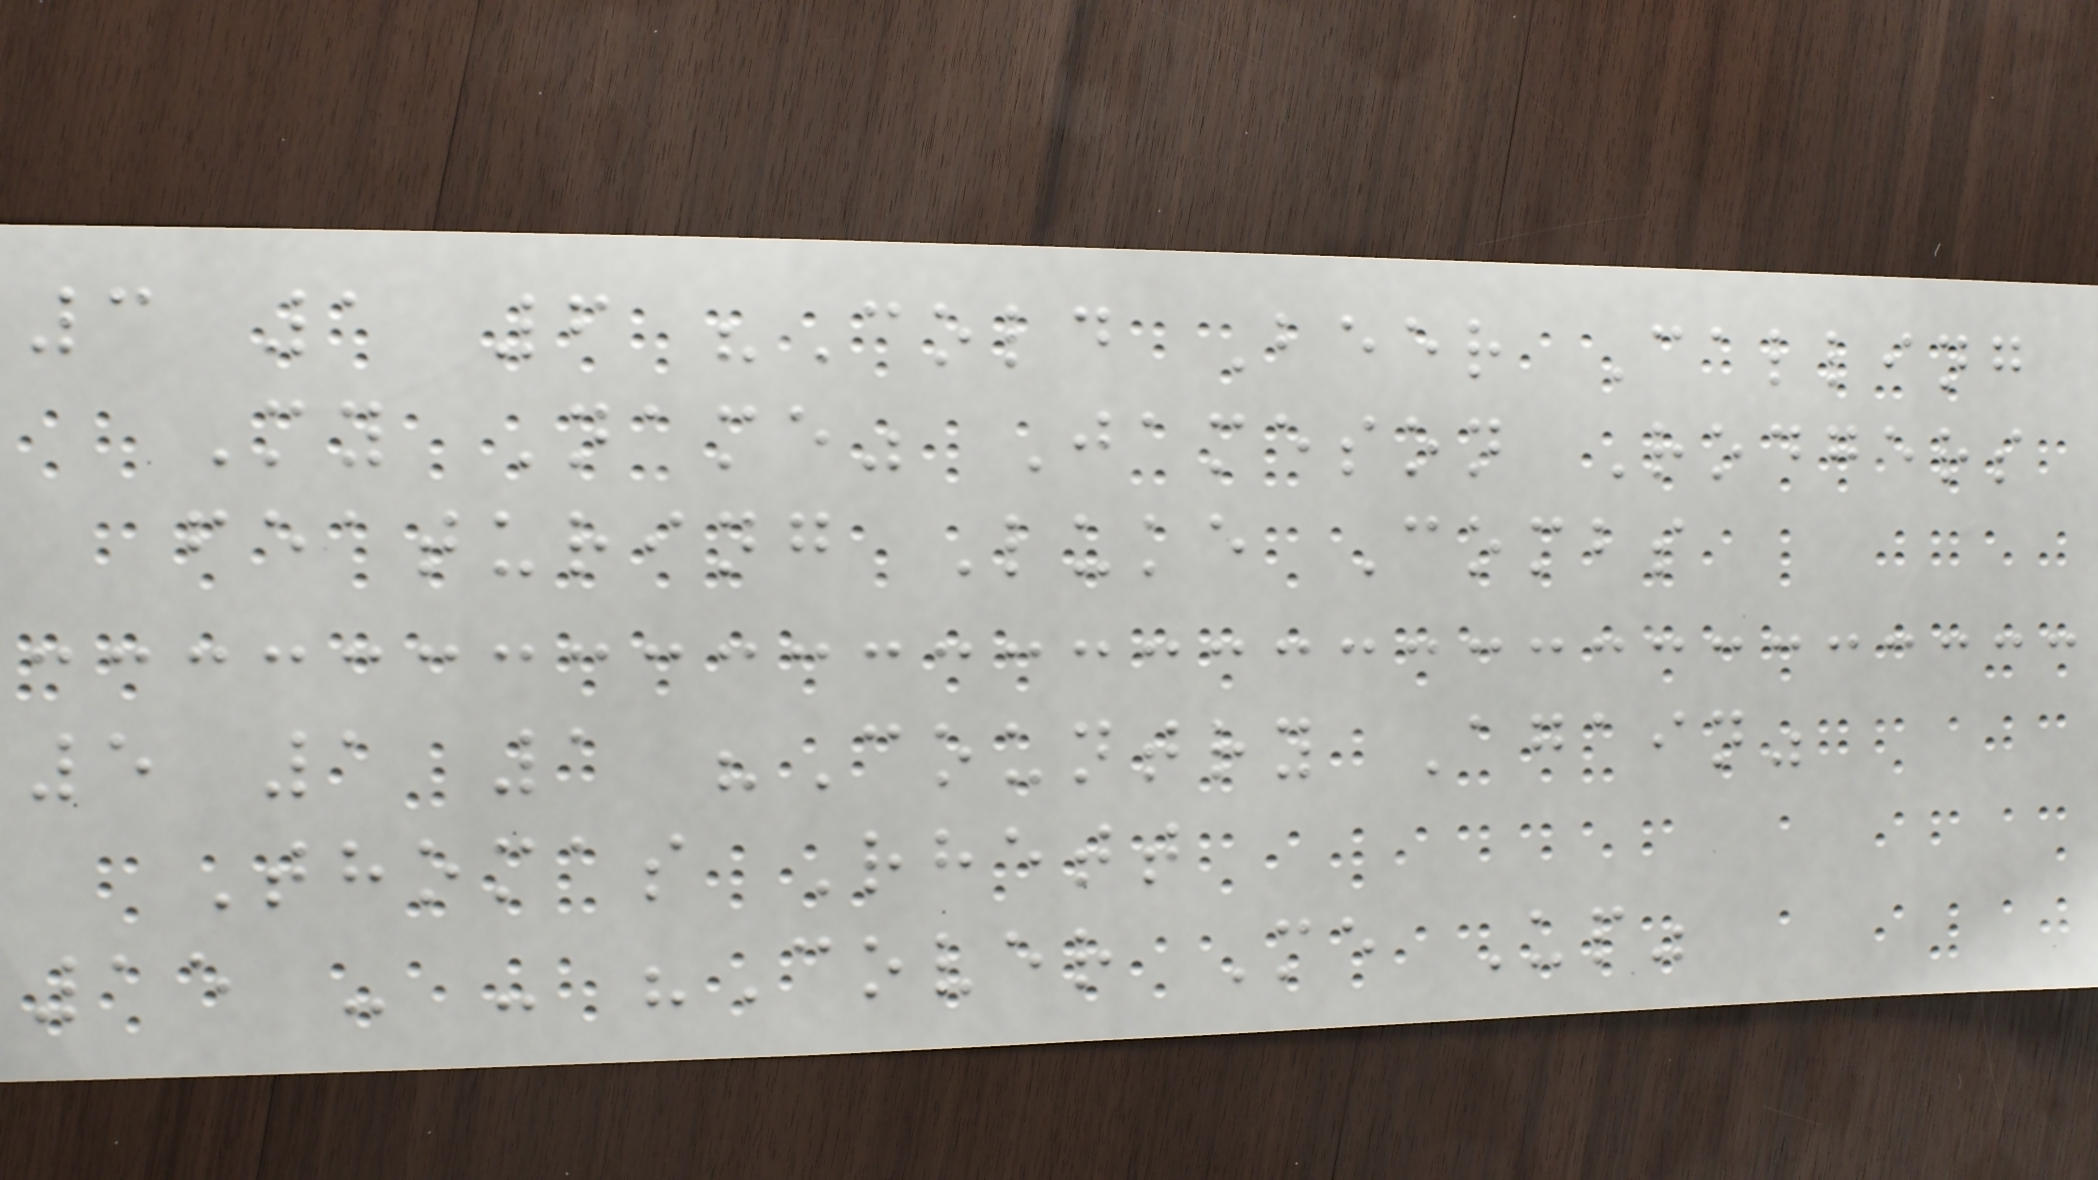3 1 6 "Cold Beer Calling
My Name" Jameson Rodgers
featuring Luke Combs
5 1 1 "Country Again"
Thomas Rhett
15 - - "Cover Me Up"
